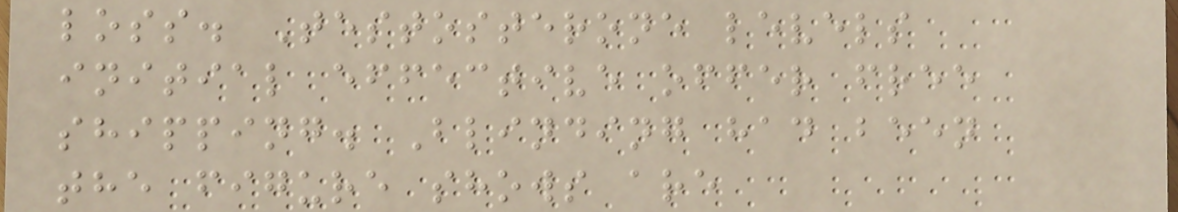loss. Testosterone levels
initial effective offer free
shipping. Blinding had been
the figure shows are
